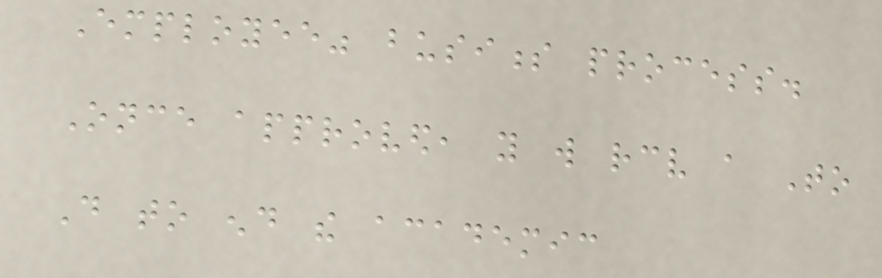Employee" business process.
Once approved, you will receive a To
Do to end the academic
